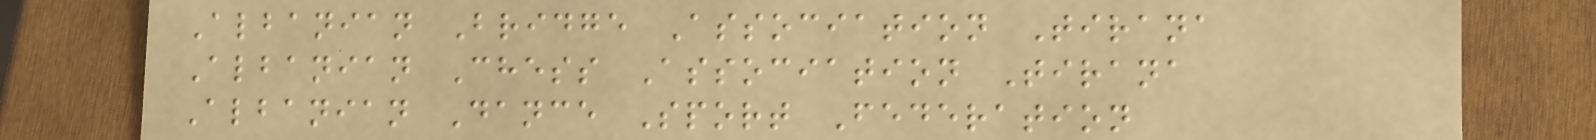Albanian Bridge Association Tirana
Albanian Chess Association Tirana
Albanian Dance Sport Federation
